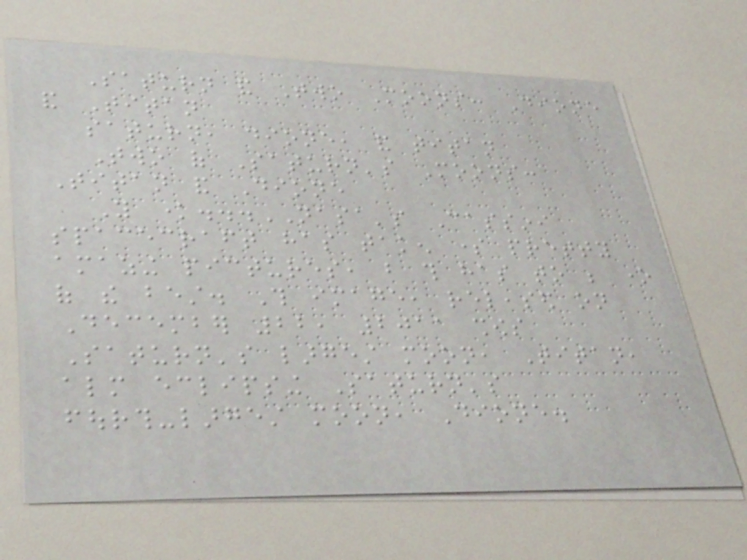Saturn and Two Moons: Dione
and Titan
saturn, dione, and titan
Two of Saturn's Moons:
Titan and Dione
You know...NASA's Cassini
spacecraft has taken some pretty
amazing pictures, but this has to be one
of the best. This image, released on
December 22, 2011 shows
Saturn's largest moon, Titan,
almost eclipsing Saturn's
fourth-largest moon, Dione.
